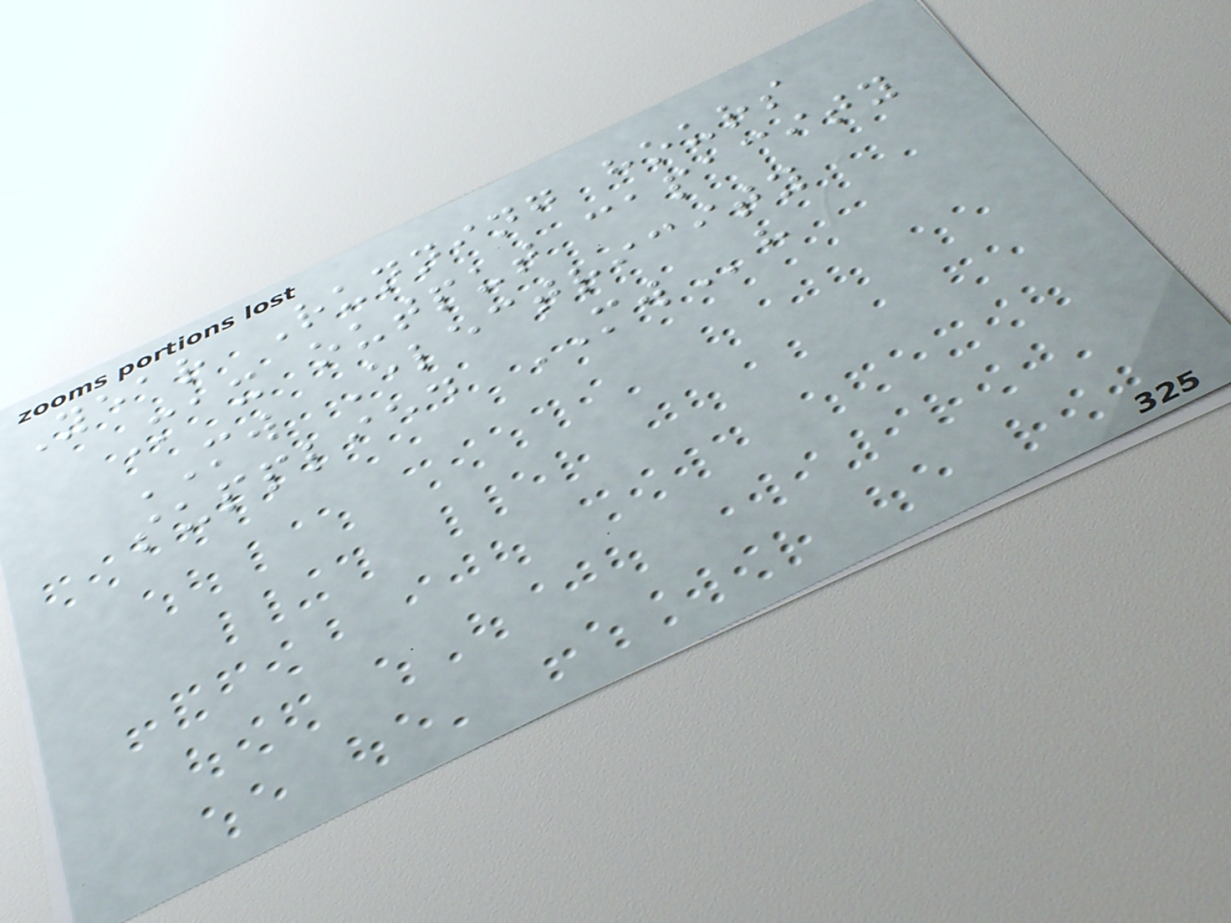Year Running hours
Max output capacity
MW Electricity
supplied MWh
